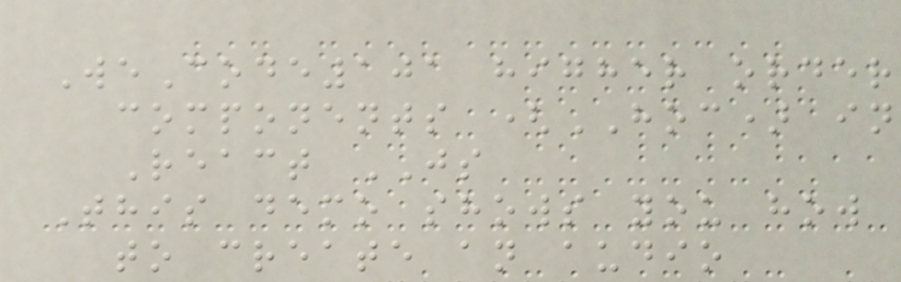WeCode101 higher order
components (HOC) in
React JS
This demo shows you how
to create an audio
